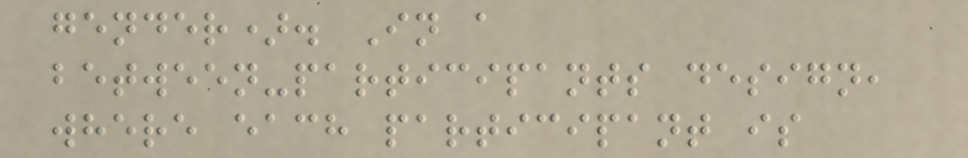gender). In a
between-participants design,
where each participant is
